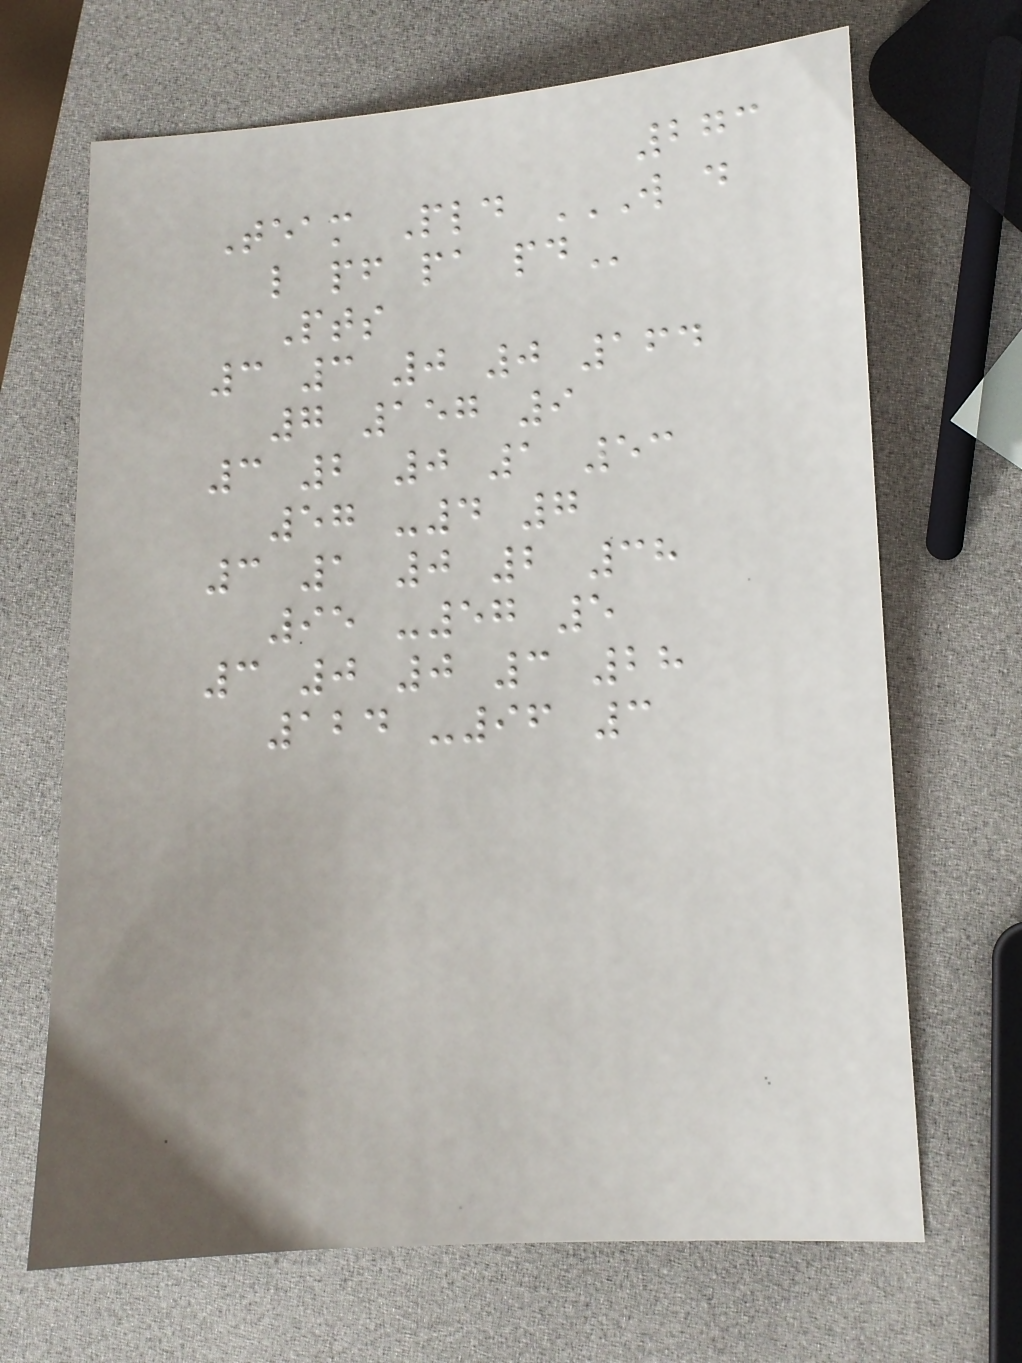273
Team Pld W D
L PF PA PD
Pts
3 3 0 0 164
7 157 9
3 2 0 1 53
57 -4 7
3 1 0 2 38
95 -57 5
3 0 0 3 28
124 -96 3
